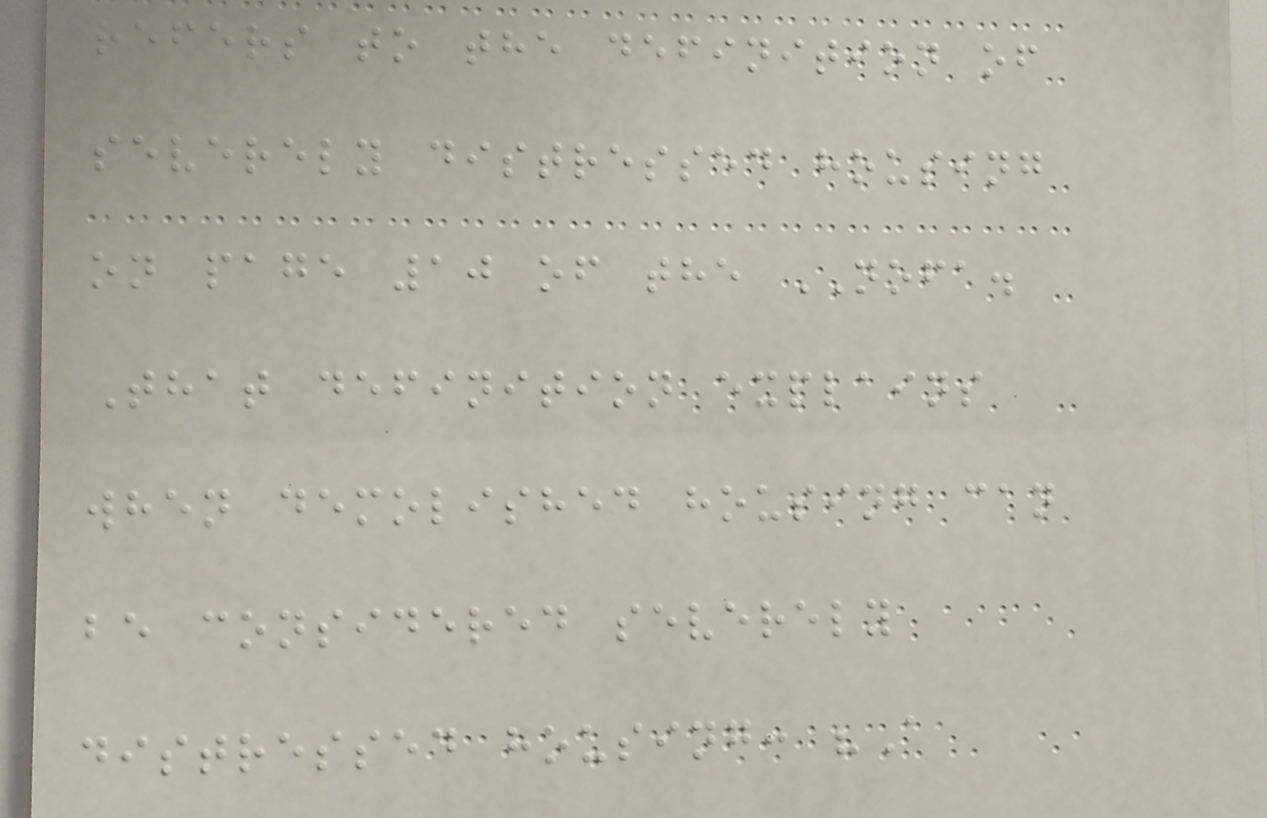refers to the definition of
severely distressed housing
on page 10 of the NOFA.
That definition explains
when demolished housing can
be considered severely
distressed housing: "A
